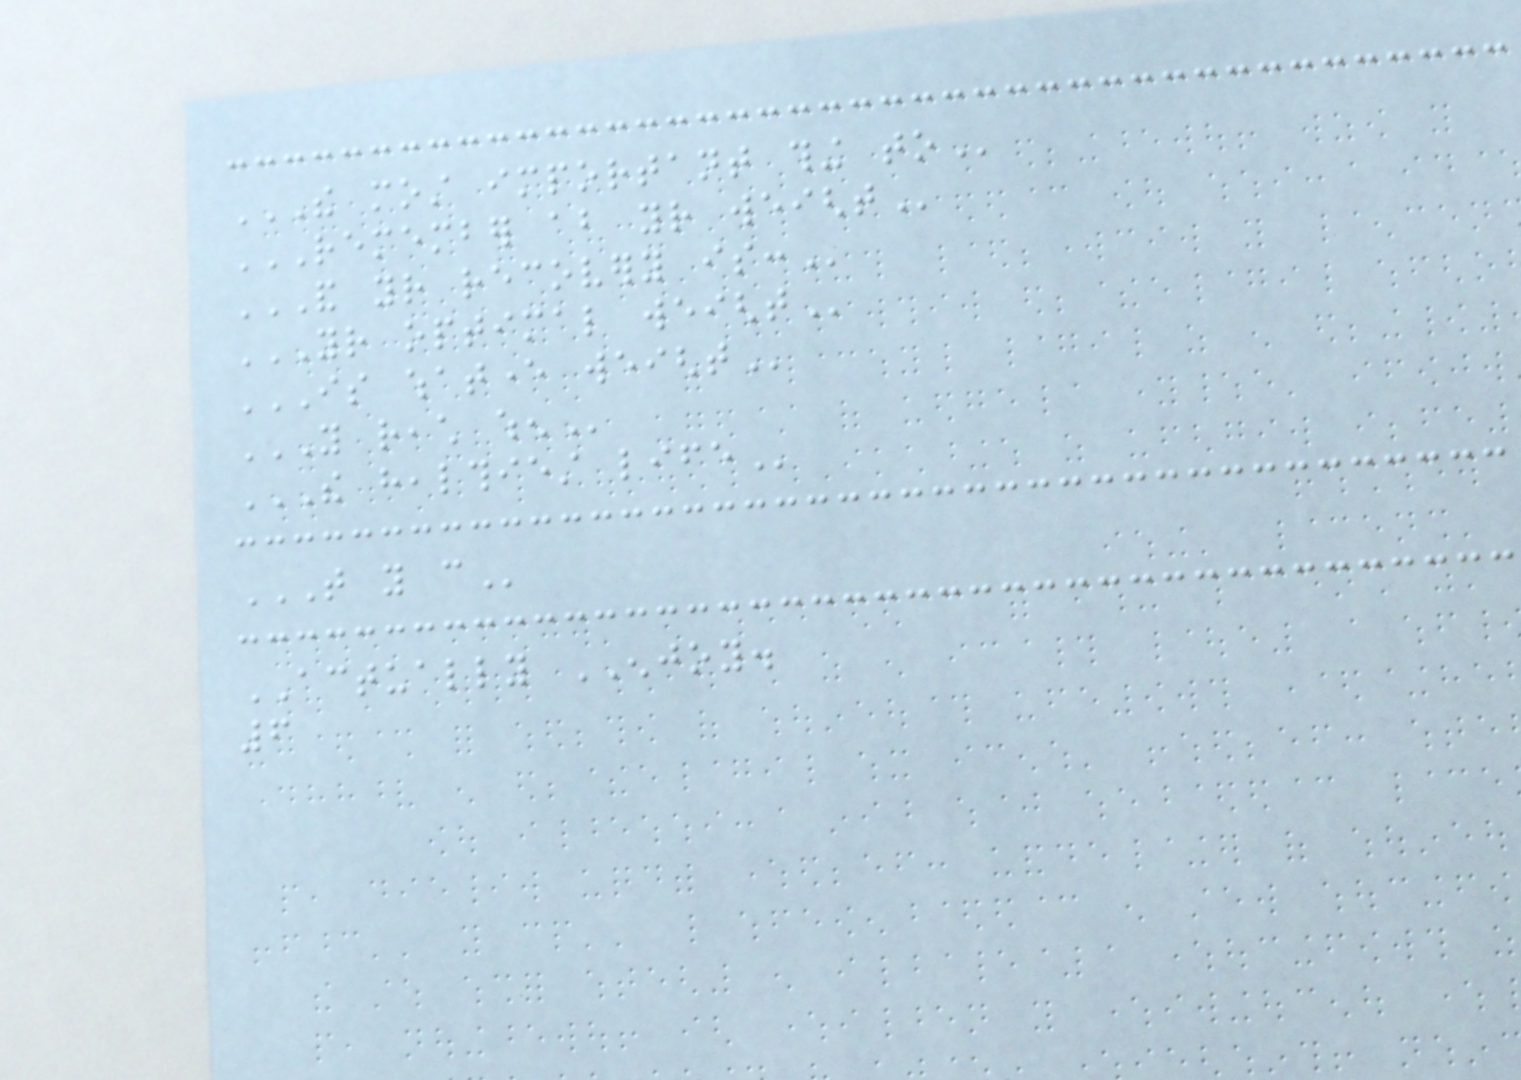THE MOST IMPORTANT THING TO
REMEMBER ABOUT YOUR WEIGHT
AND YOUR RECOVERY IS:
YOUR OPTIMAL WEIGHT
IS WHATEVER WEIGHT
YOU REACH WHEN
THE HEALTHIEST LIFE
THAT YOU CAN
ACTUALLY ENJOY.
6
